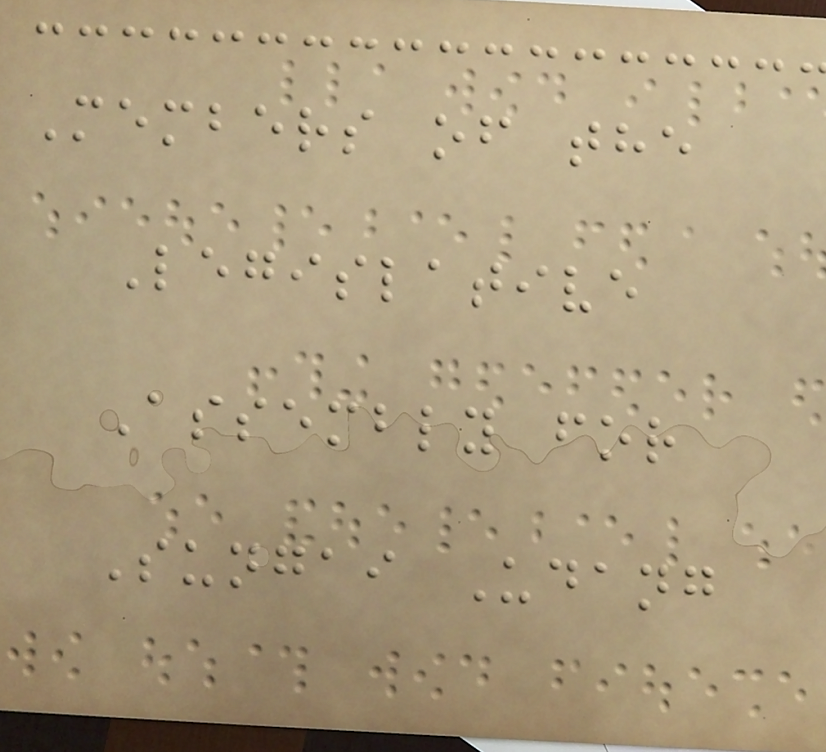Members of the
Legislative
Assembly for
Sungai Udang
